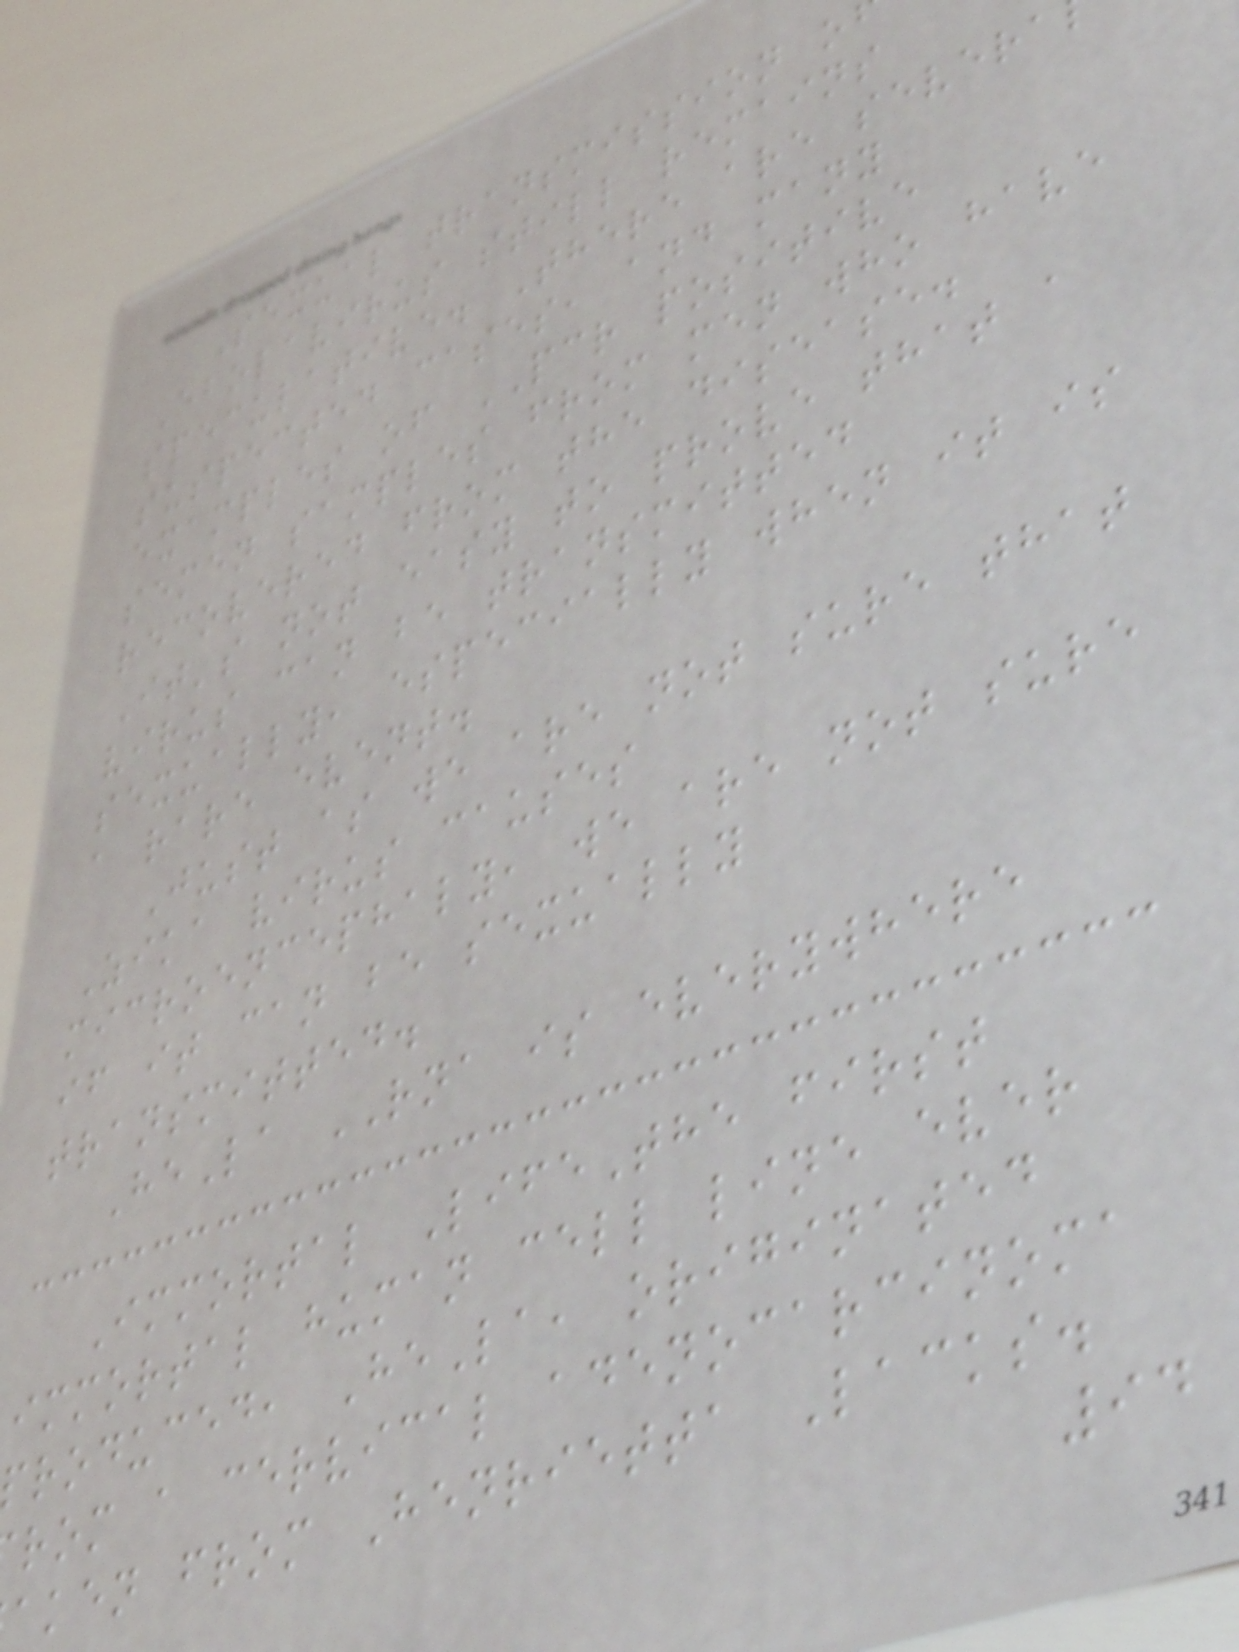Sexual transmission o
Ebolavirus still remains
speculative. There are severa
suspected cases, and many
examples of PCR positive
semen samples from men who have
recovered from the disease.
It's not easy to prove that a
virus can be transmitted
sexually, especially when it is
a rare event.
Just as we are not sure that
Zika virus causes
microencephaly, we are not sure
if it can be sexually
transmitted.
HeLa RNA is everywhere
Immortal LifeThe first
immortal human cell line ever
roduced, HeLa, originated
rom a cervical adenocarcinoma
aken from Henrietta Lacks.
94
